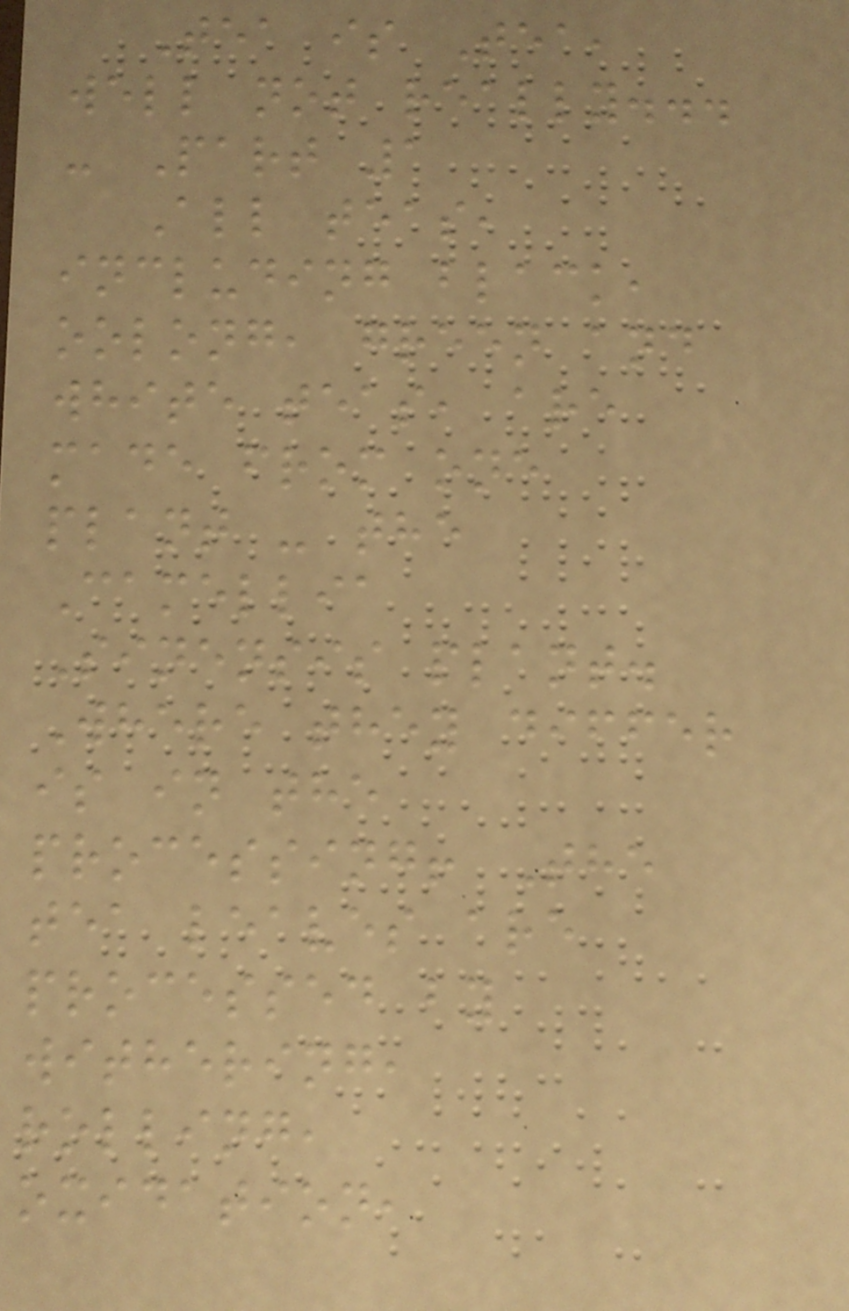Tea is Tea,
well not really...
- Part 1
All teas,
including black,
oolong, green and
white teas, are
made from one
plant - the
Camellia
Sinensis plant.
Where they differ
is in the
processing! The
tea leaves are
processed by
withering,
rolling,
oxidation,
